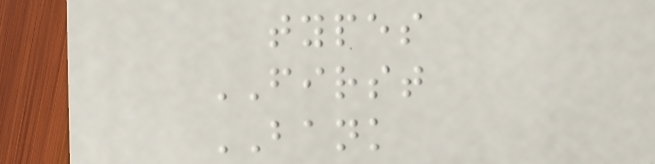types
FIRST
BANK
